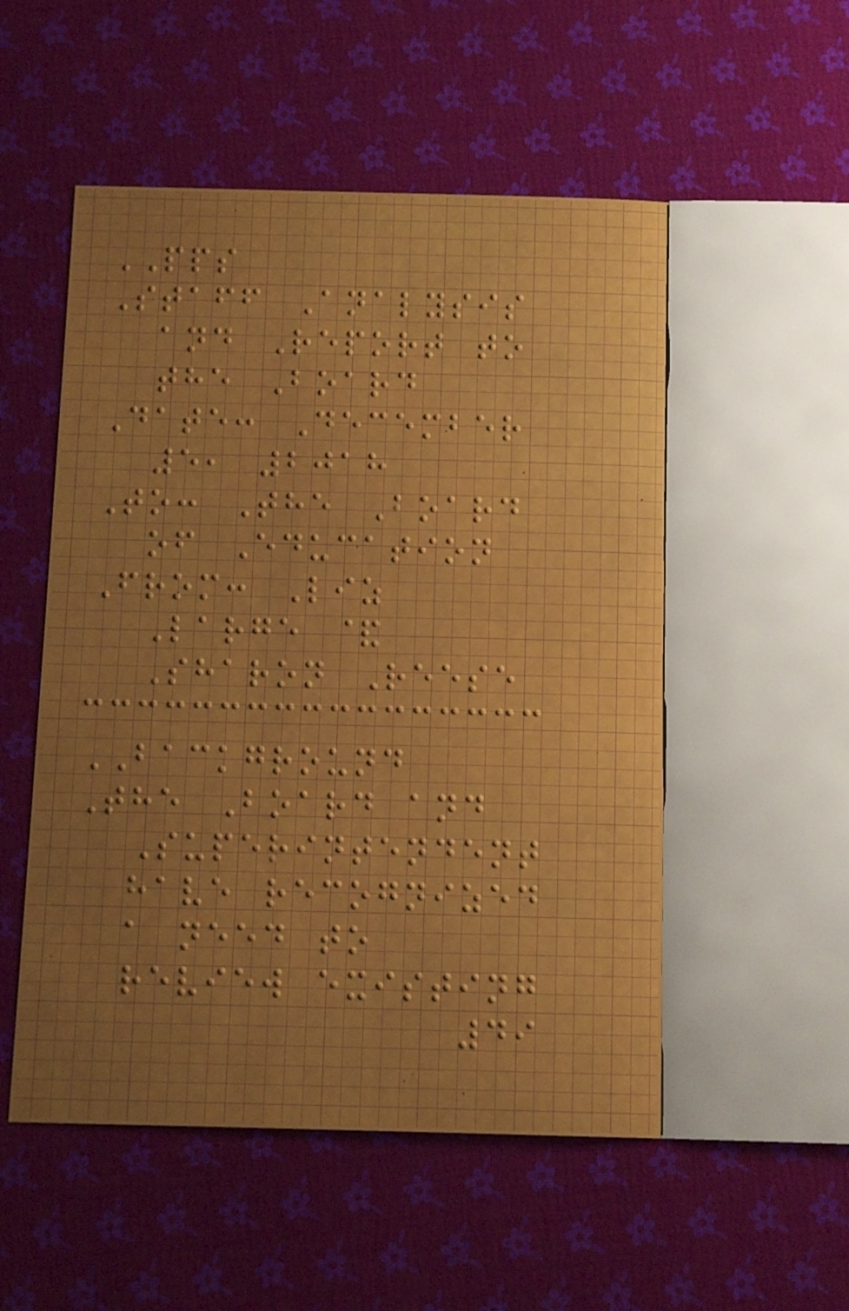PPS
Staff Analysis
and Report to
the Board
Date: December
5, 2018
To: The Board
of Education
From: Liz
Large &
Sharon Reese
BACKGROUND
The Board and
Superintendent
have recognized
a need to
review existing
49
